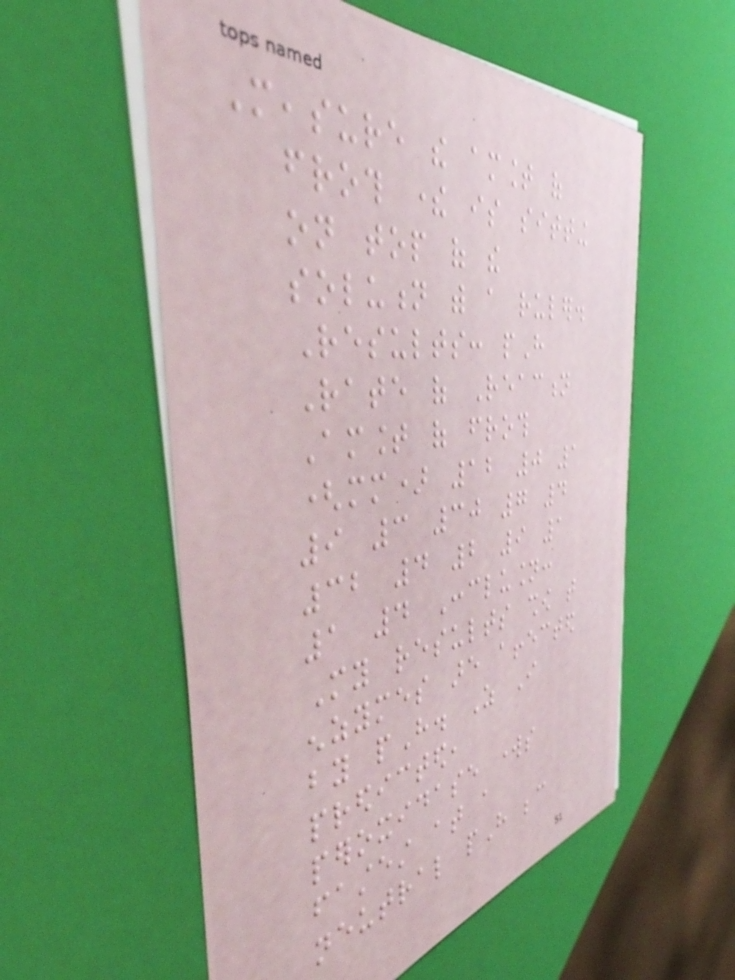Measure the amount of
froth there is sitting
on top of the
solution with a ruler.
Results: pH
Rate of Reaction
Amount of froth
(mm) 12 0 1
9 3 30 7 4
32 4 2 9 1
1 4 Conclusion:
My results show that
enzymes are affected
by pH. As I
predicted,
peroxidase works
fastest at a
neutral pH because
